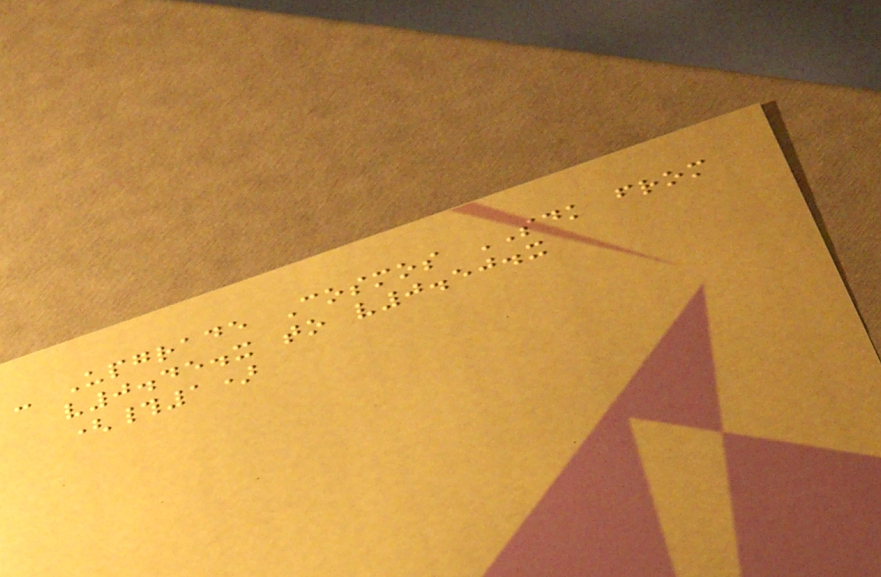- Upgrade Cosmos SDK from
v0.45.x to v0.50.x
(#1)
